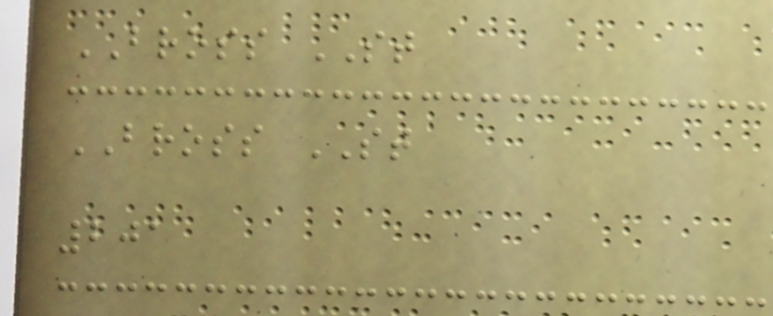BROSS ST
BROSS ST
201
